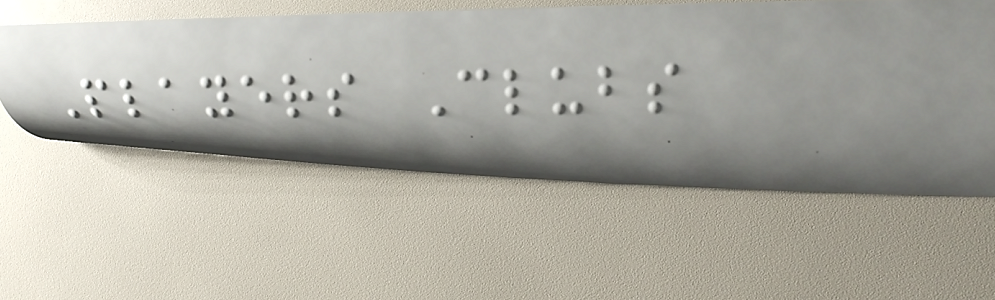Players Clubs
